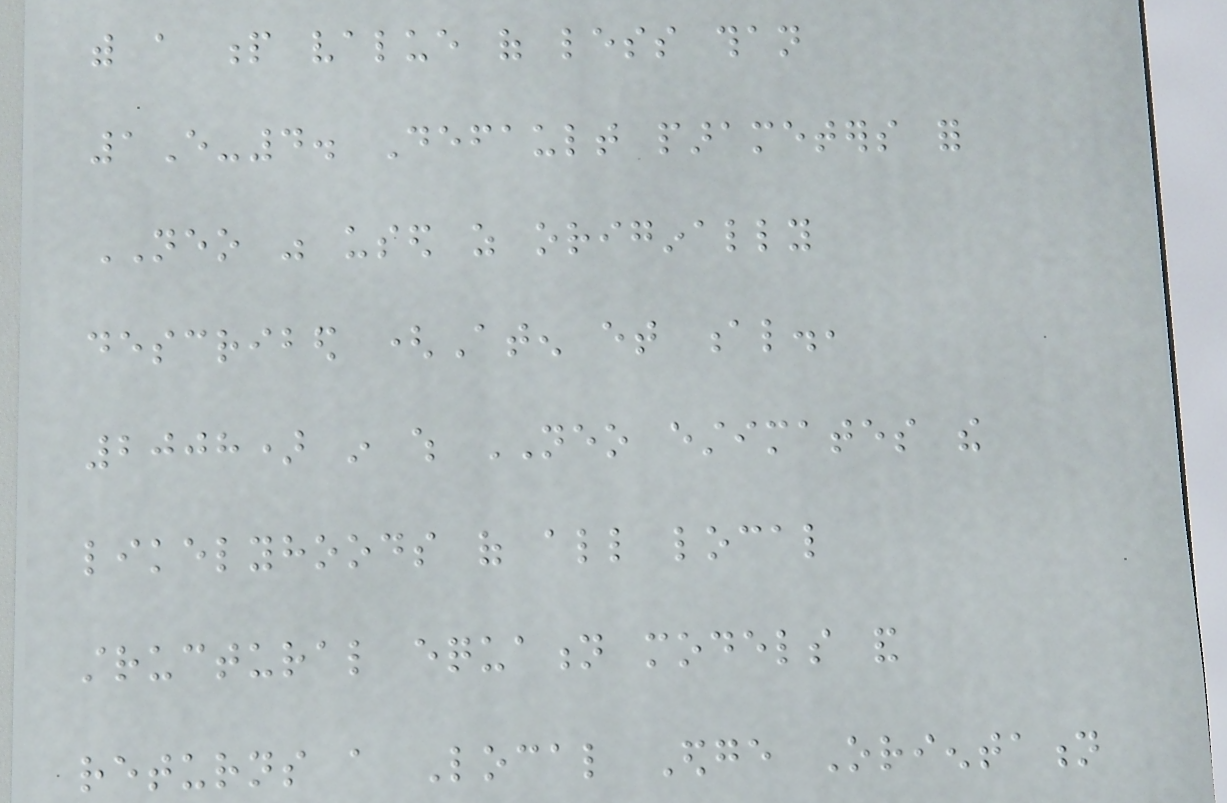with a p value of less than
1E-4. Default parameters for
NEO was used as originally
described (Aten et al.,
2008) in which NEO estimates the
likelyhoods of all local
structural equation models and
returns a Local Edge Orientation
